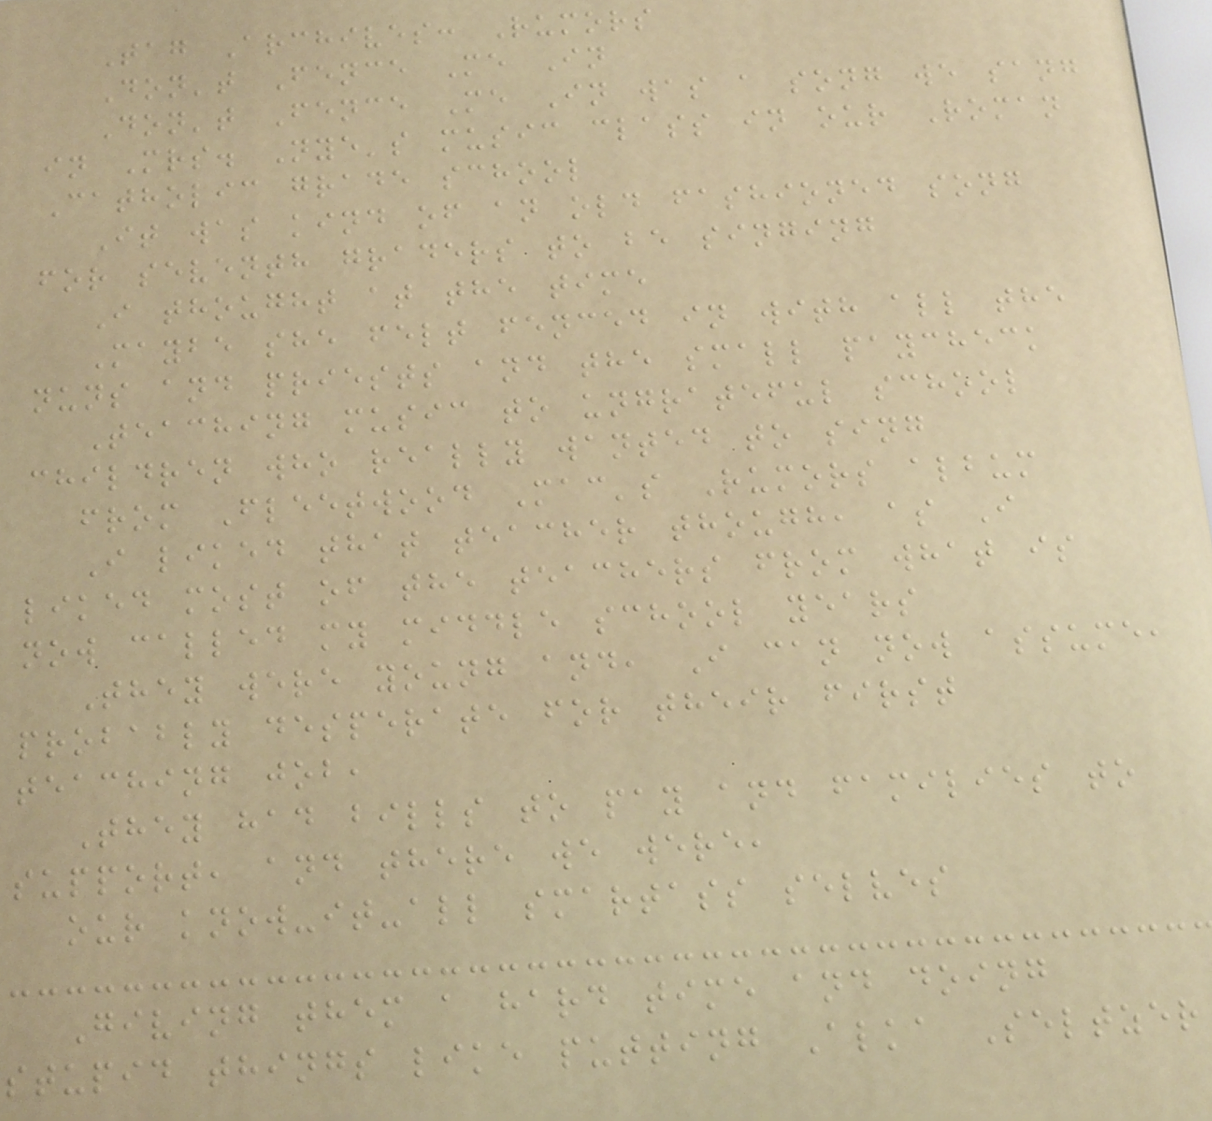Tag Archives: Rumors
Don't Fence Me In
Don't Fence Me In was a song we sang
in Mrs. Nye's music class in our Roman
Catholic grade school
It was kind of an old fashioned song
for seventh graders to be singing
I thought at the time
Maybe she felt fenced in with all the
nuns and priests and the small paycheck
Teaching music to ungrateful school
children who really wanted to sing
from Fleetwood Mac's Rumors album
I liked that teacher though, as I
liked most of the teachers from what is
now called my middle school years
They were young and, I can now assume,
probably desperate for their first
teaching job,
They had bills to pay and families to
support, and there we were,
our know-it-all smartass selves
Giving them a hard time and doing
stupid things like putting Alka Seltzer
